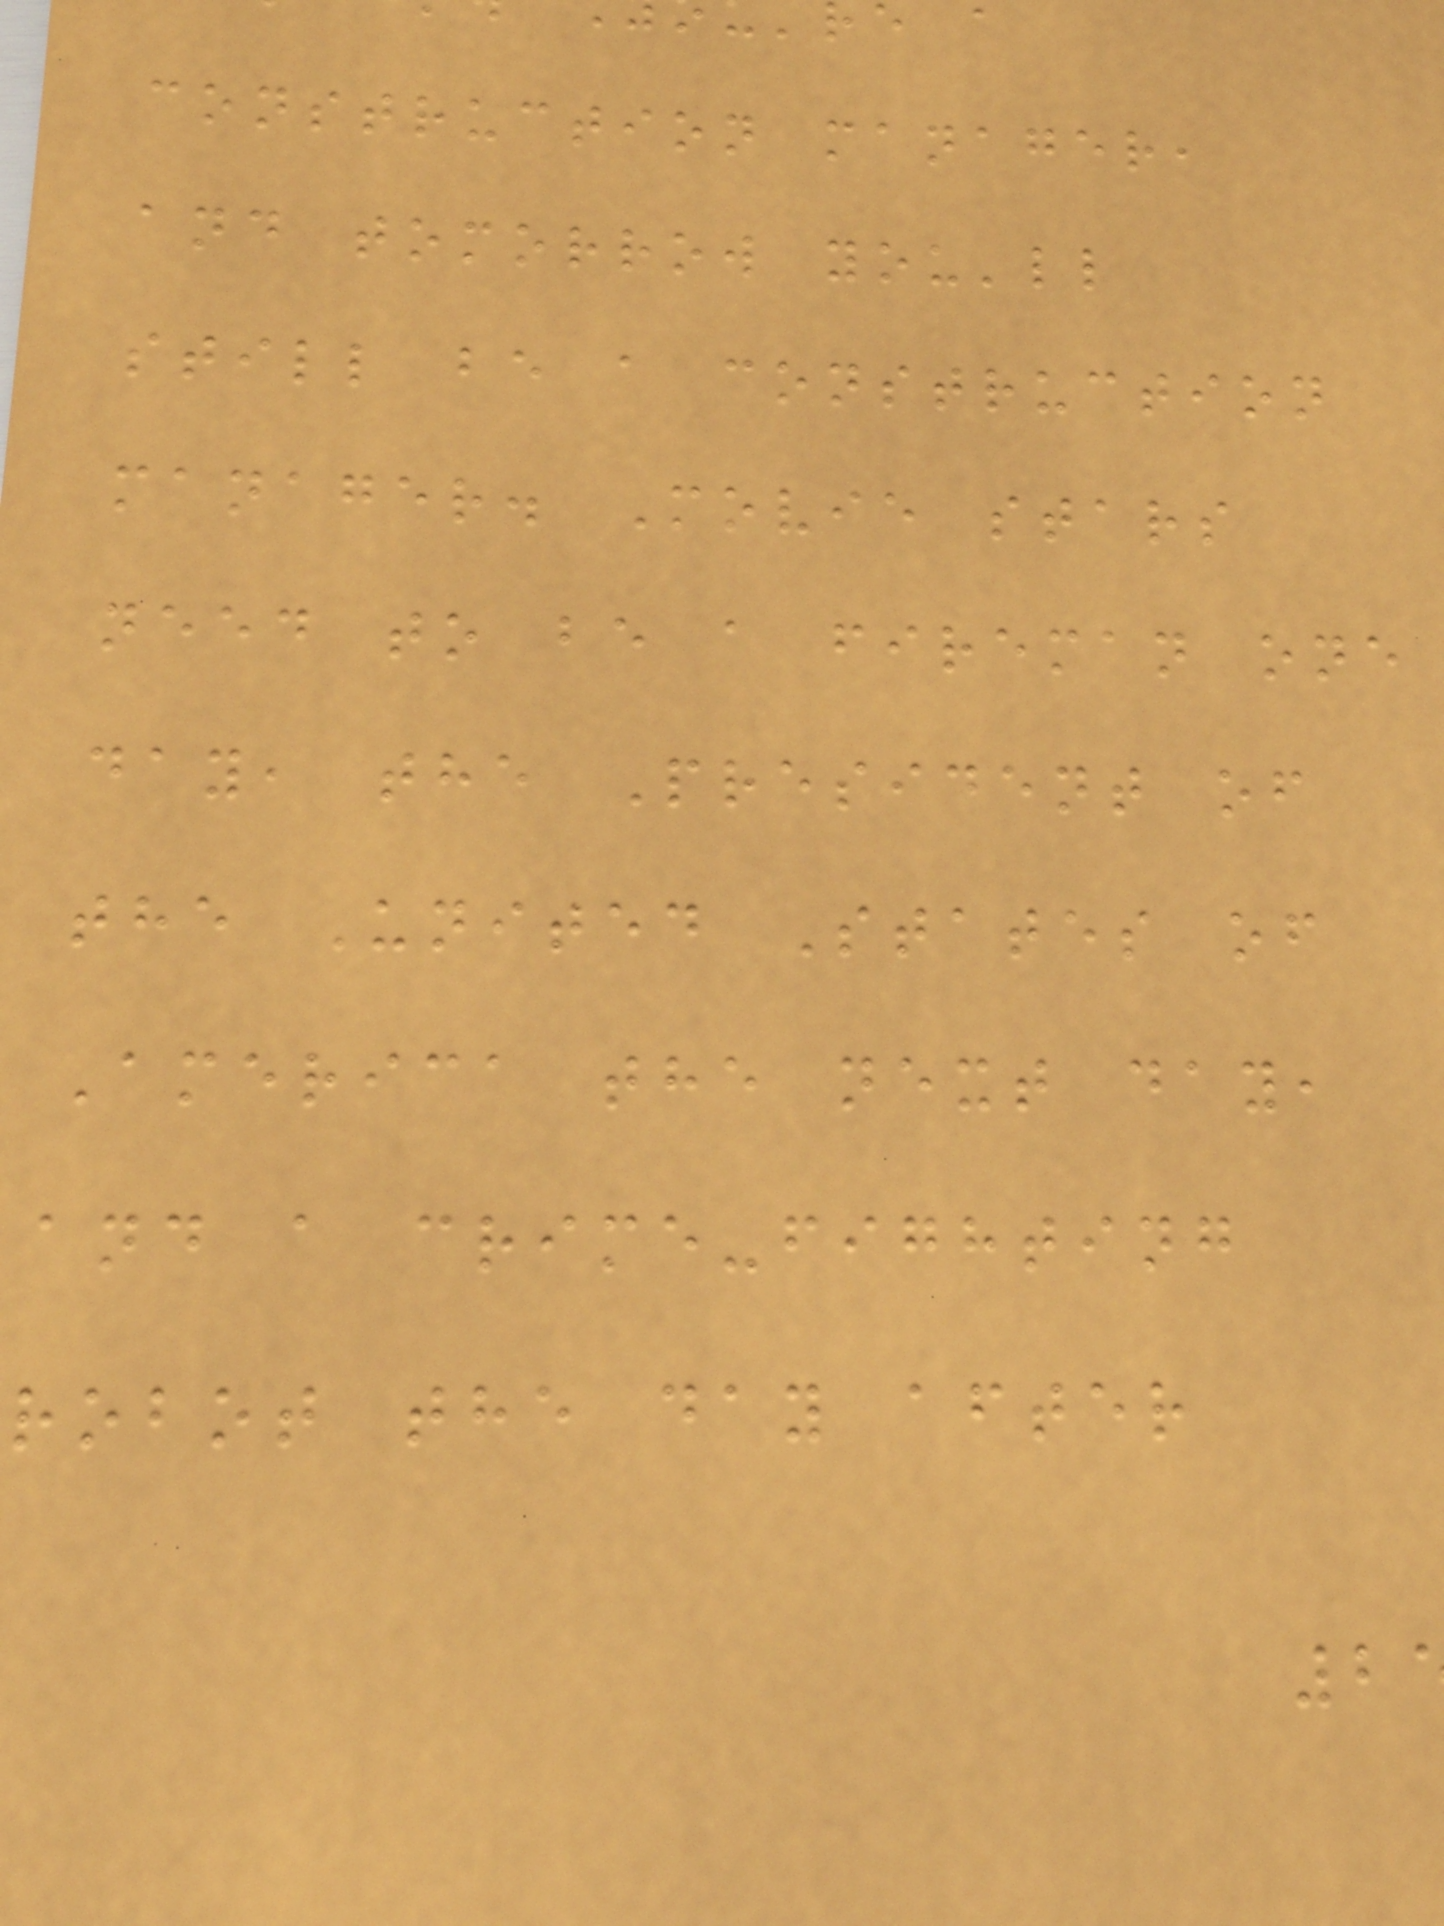construction manager,
and tomorrow you'll
still be a construction
manager. Movie stars
need to be a fireman one
day, the President of
the United States of
America the next day,
and a crime-fighting
robot the day after
